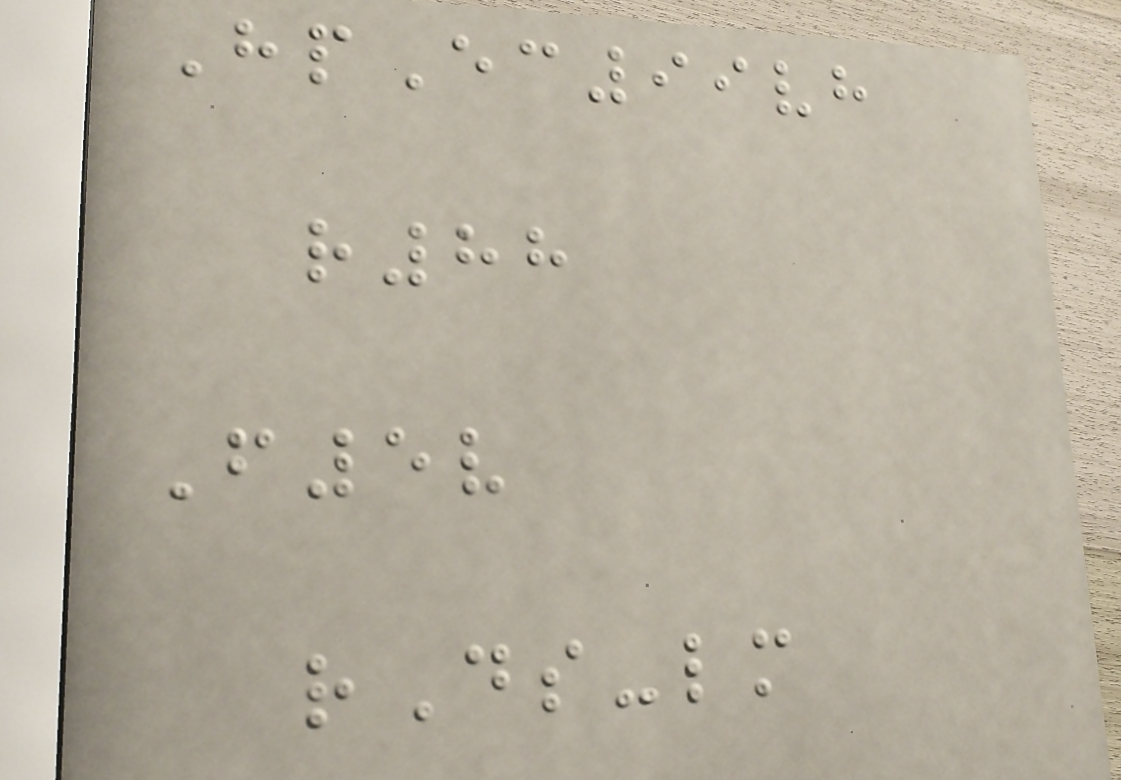HpEc99vh
r88
F5v
rDs-lm
